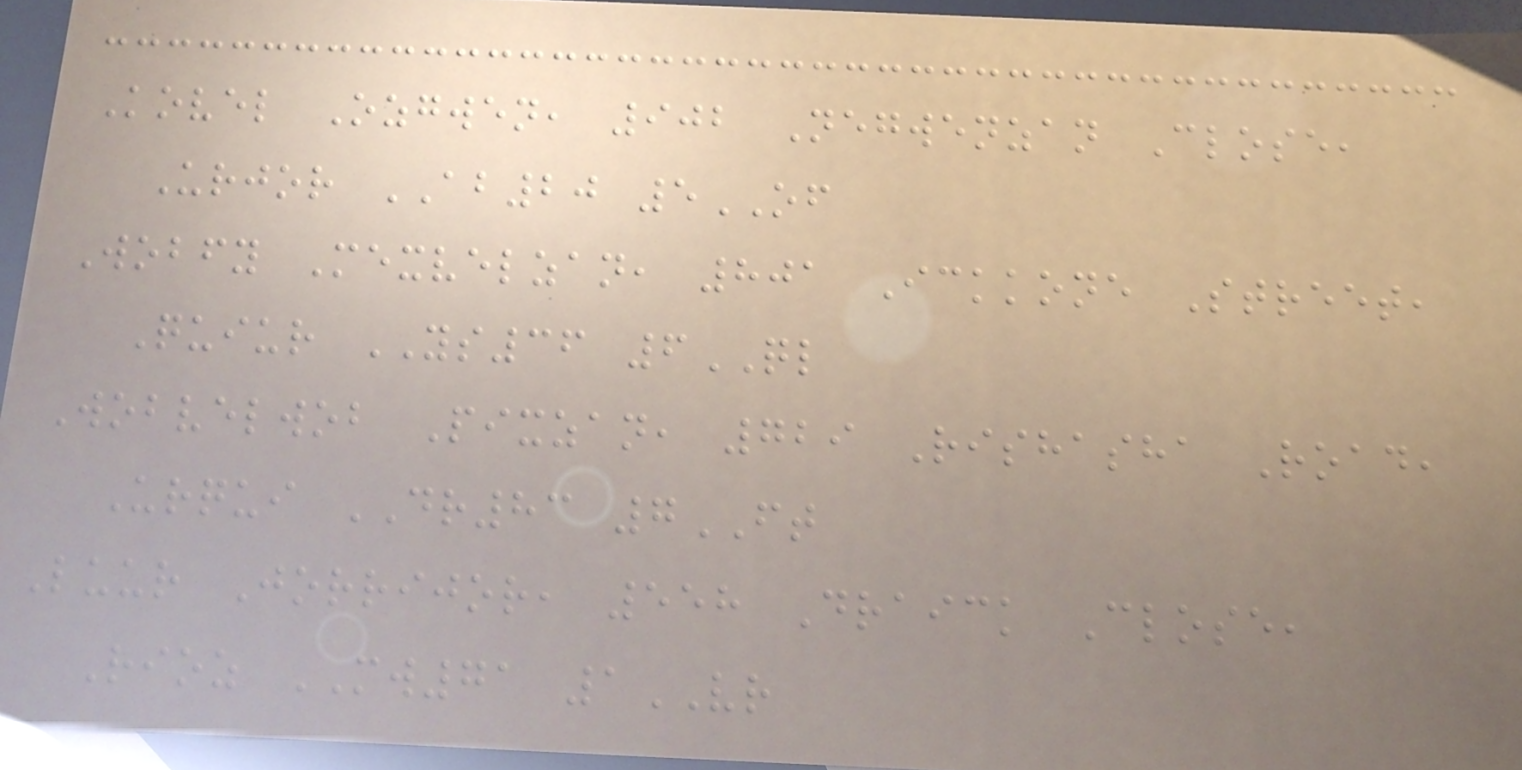Kovel Ozgwen, 902 Negwenzan Close,
Urjor AB20 5OF
Wobfy Mexvelzan, 801 Ickkone Street,
Quiur YS36 6QL
Wobvelwob Pixzan, 729 Rishasha Road,
Urqui DR83 7FT
Luur Jorrijor, 558 Draick Close,
Rioz MW71 1VR
